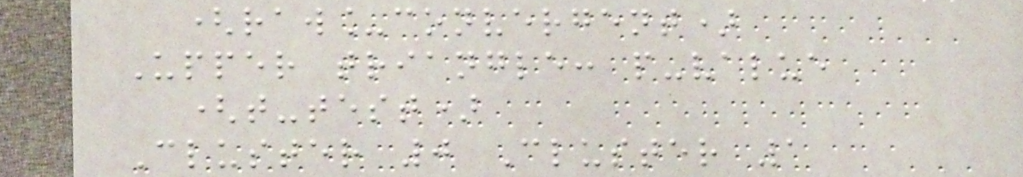(raw_convergent)
Upper triangle: p-value
(t-test)
Cluster 0 Cluster 1
